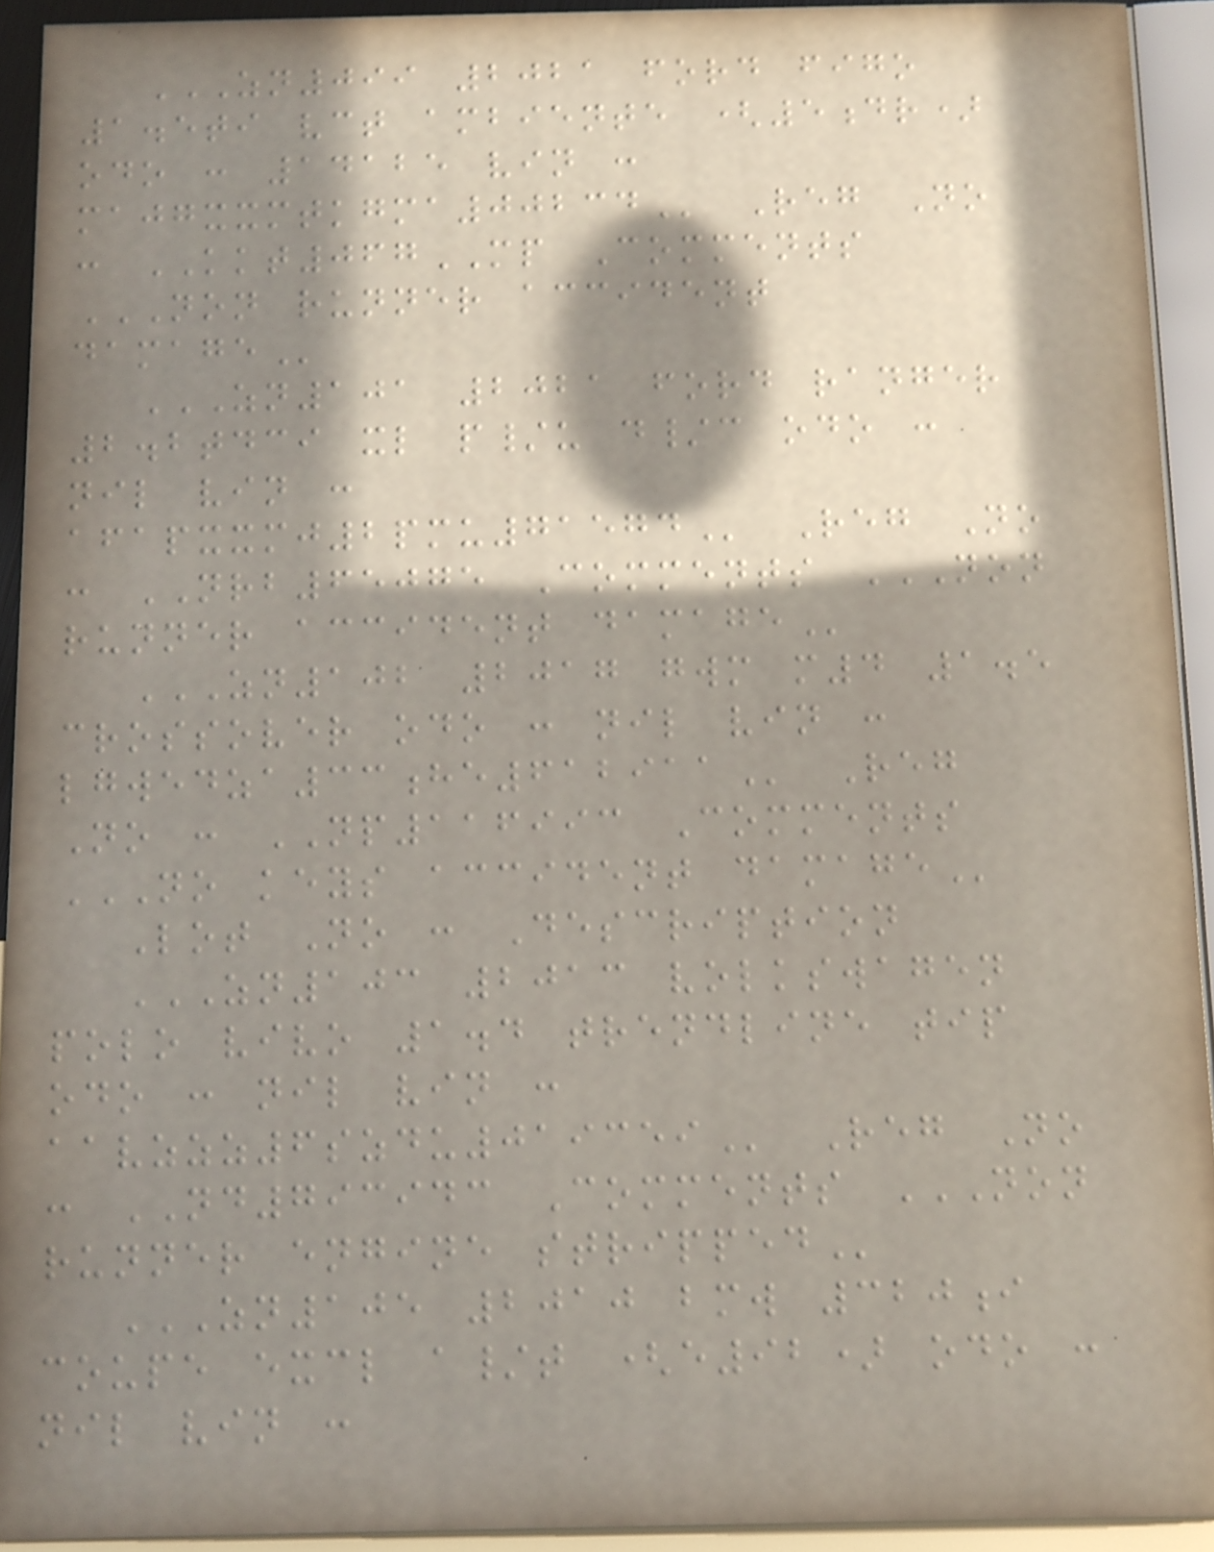ZN099 2021 FORD FIGO
1.5TI VCT AMBIENTE (5DR)
ODO : 14125 VIN :
MAJGXXMTKGMA00234 Reg No
: KKT067MP Comments
NON RUNNER ACCIDENT
DAMAGE
ZN101 2021 FORD RANGER
2.2TDCI XL P/U D/C ODO :
NIL VIN :
AFAPXXMJ2PMU71574 Reg No
: NRB65075 Comments NON
RUNNER ACCIDENT DAMAGE
ZN102 2017 GWM M4 1.5
CROSSOVER ODO : NIL VIN :
LGWEDZA33HE612911 Reg
No : NP116993 Comments
NO KEYS ACCIDENT DAMAGE
Lot No : Description
ZN103 2013 VOLKSWAGEN
POLO VIVO 1.4 TRENDLINE TIP
ODO : NIL VIN :
AAVZZZ6SZDU019359 Reg No
: ND793943 Comments NON
RUNNER ENGINE STRIPPED
ZN105 2010 BMW 320I
COUPE EXCL A/T (E92) ODO :
NIL VIN :
